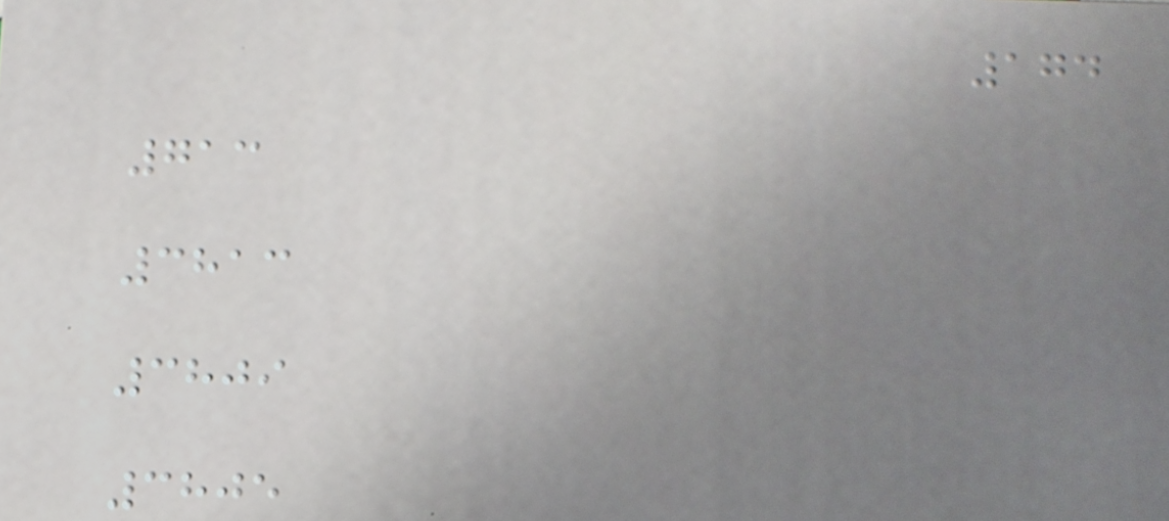174
713
3813
3809
3805
